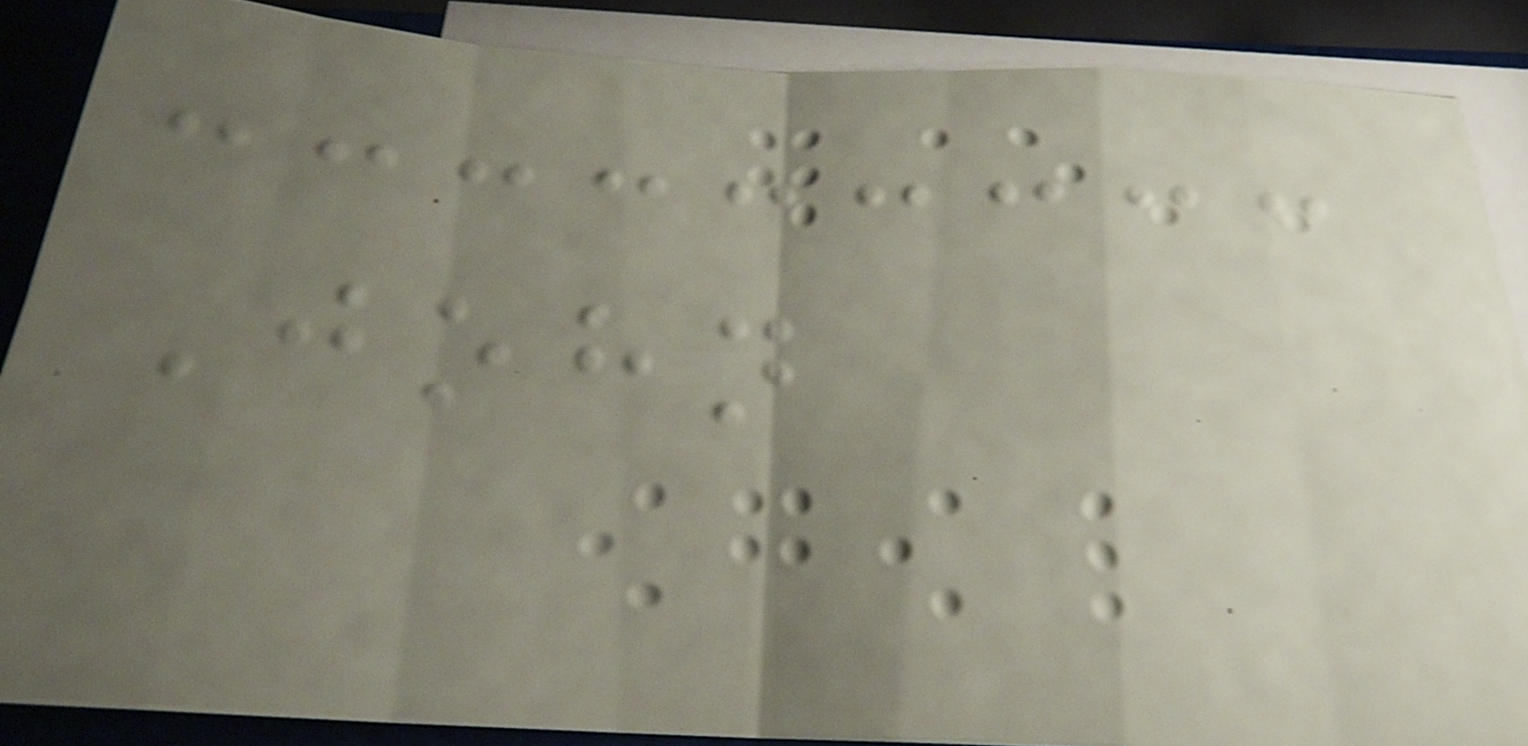John
